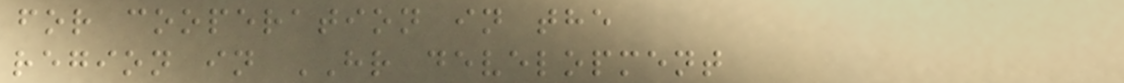for cooperation in the
region in HR development
